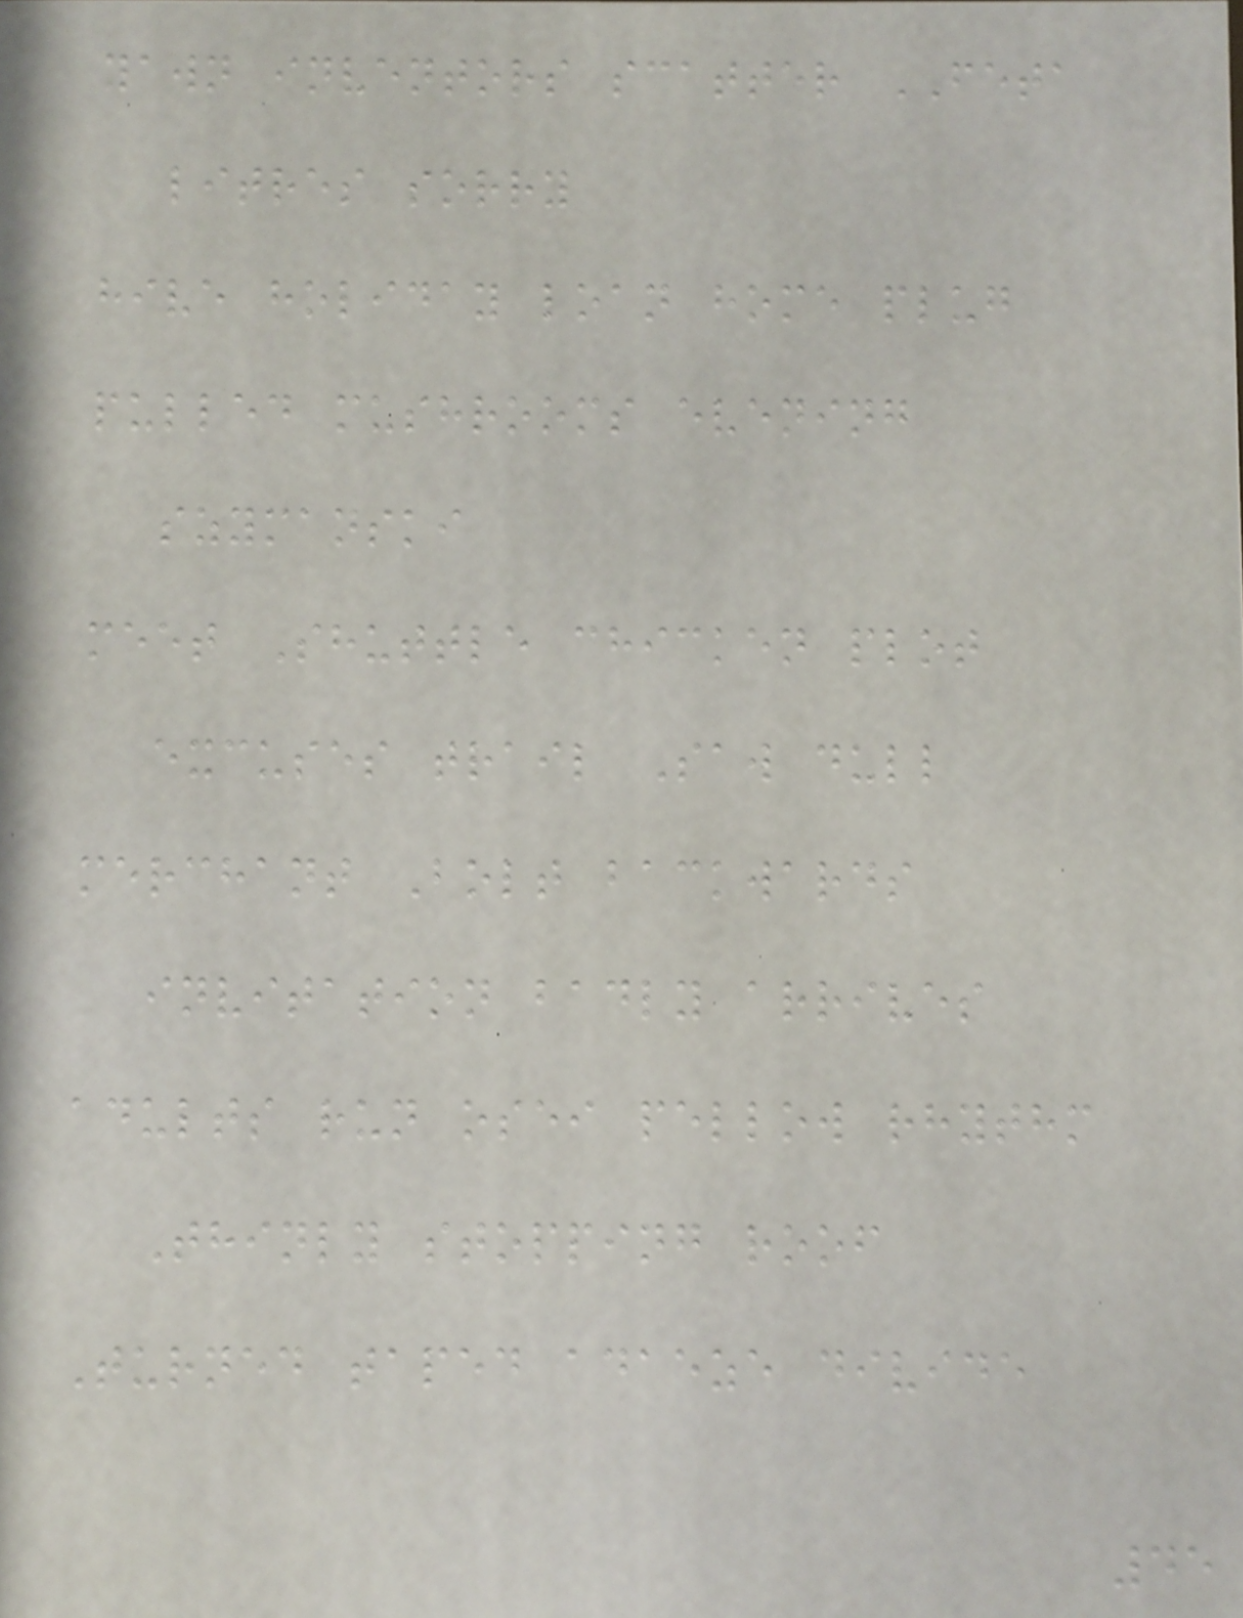yawn inventors scatter FETA
litres sorry
hive holiday loan home plug
pulled mushrooms evening
szymanski
meet Shuttle chicken plot
excuses trail Saw dull
merchant Bolt backwards
invitation badly arrives
adults run osei pellow rhythm
Thinly stopping roof
Turned taped adaeze divide
45
